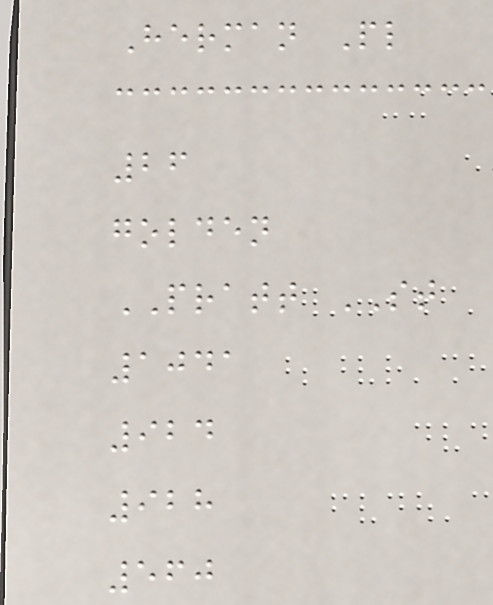Herman Pl
26
golden
PRATT ST
1041
924
928
560
